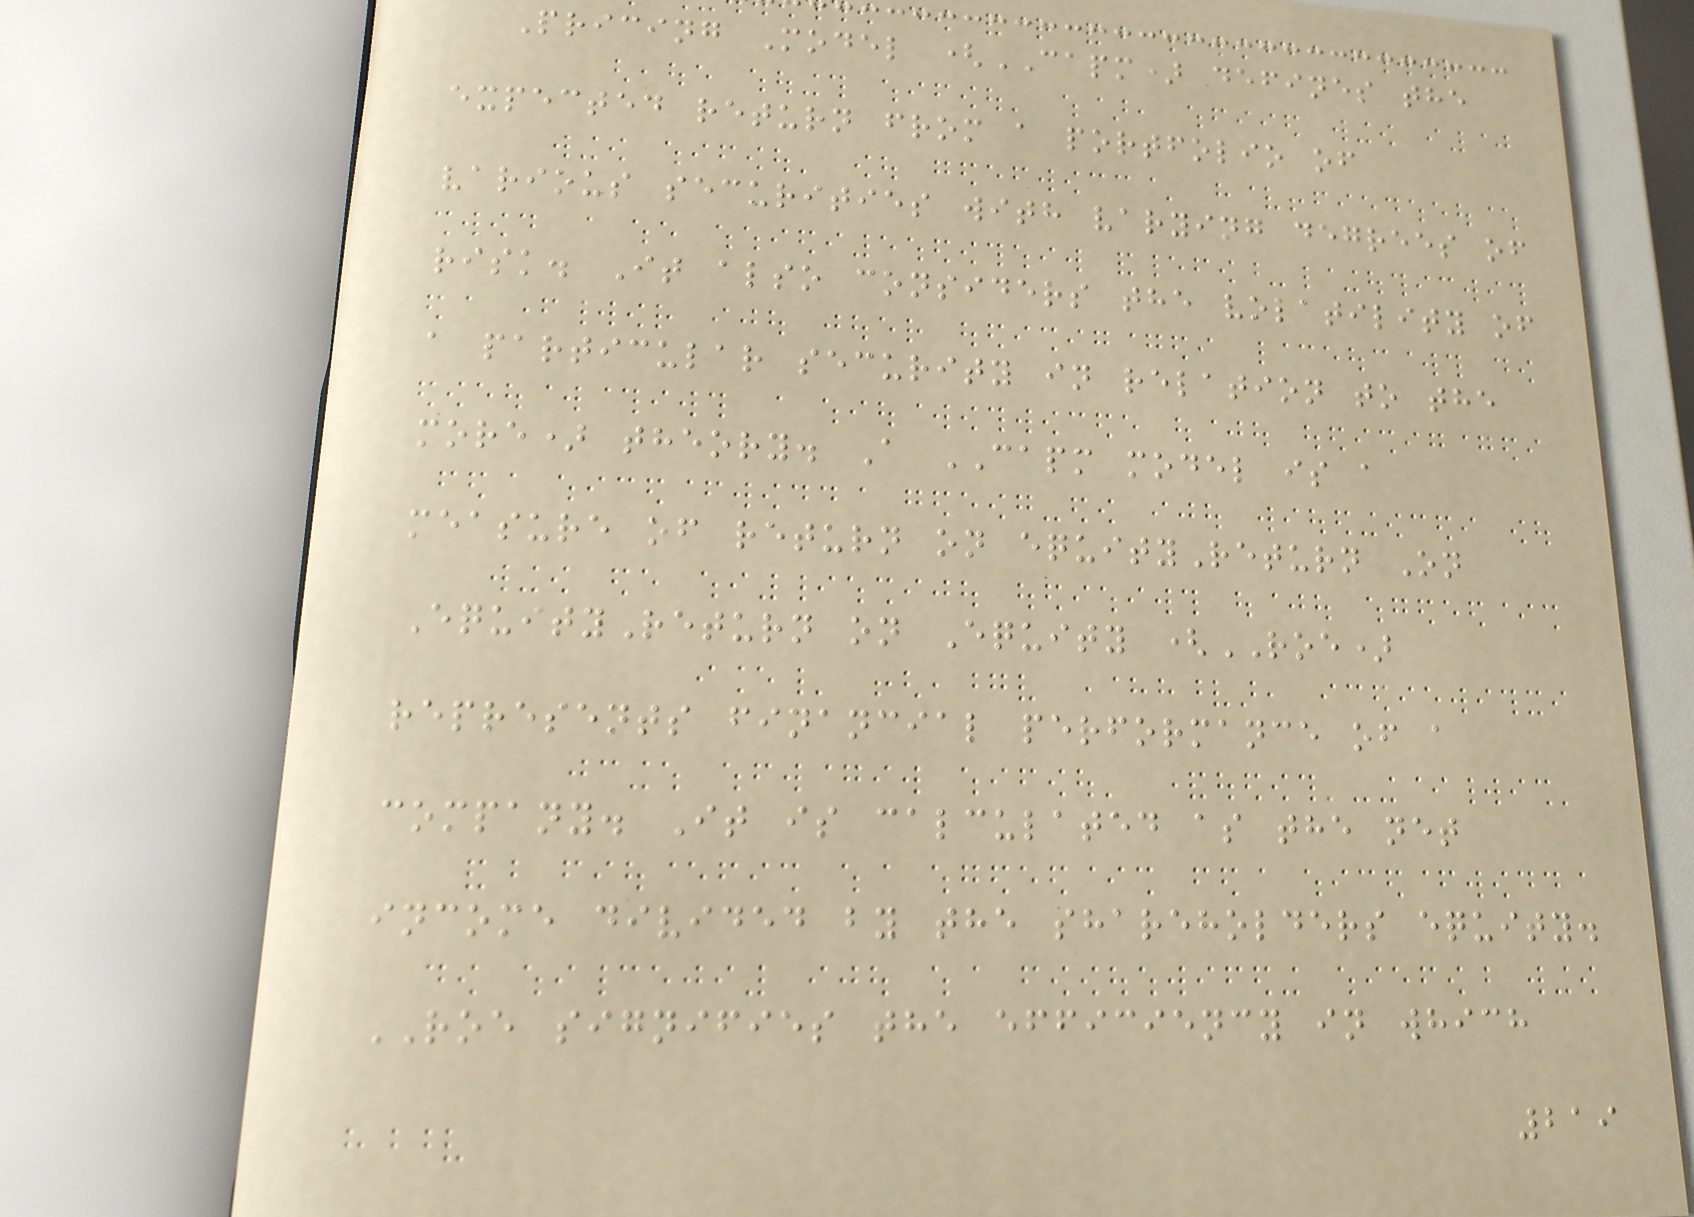Pricing Model (CAPM) defines the
expected return from a portfolio of
various securities with varying degrees of
risk. It also considers the volatility of
a particular security in relation to the
more) theory. A CAPM model is a
measure of return on equityReturn On
EquityReturn on Equity (ROE)
represents financial performance of a
company. It is calculated as the net
income divided by the shareholders equity.
ROE signifies the efficiency in which
219
